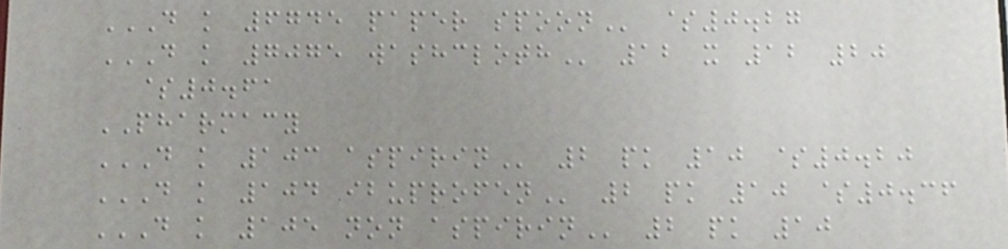D K 6745 PAPER SPOON $0.27
D K 7075 WASHCLOTH 12 x 12 20
$0.61
PHARMACY
D K 103 ASPIRIN 2 pk 10 $0.20
D K 104 IBUPROFEN 2 pk 10 $0.36
D K 105 NON ASPIRIN 2 pk 10
